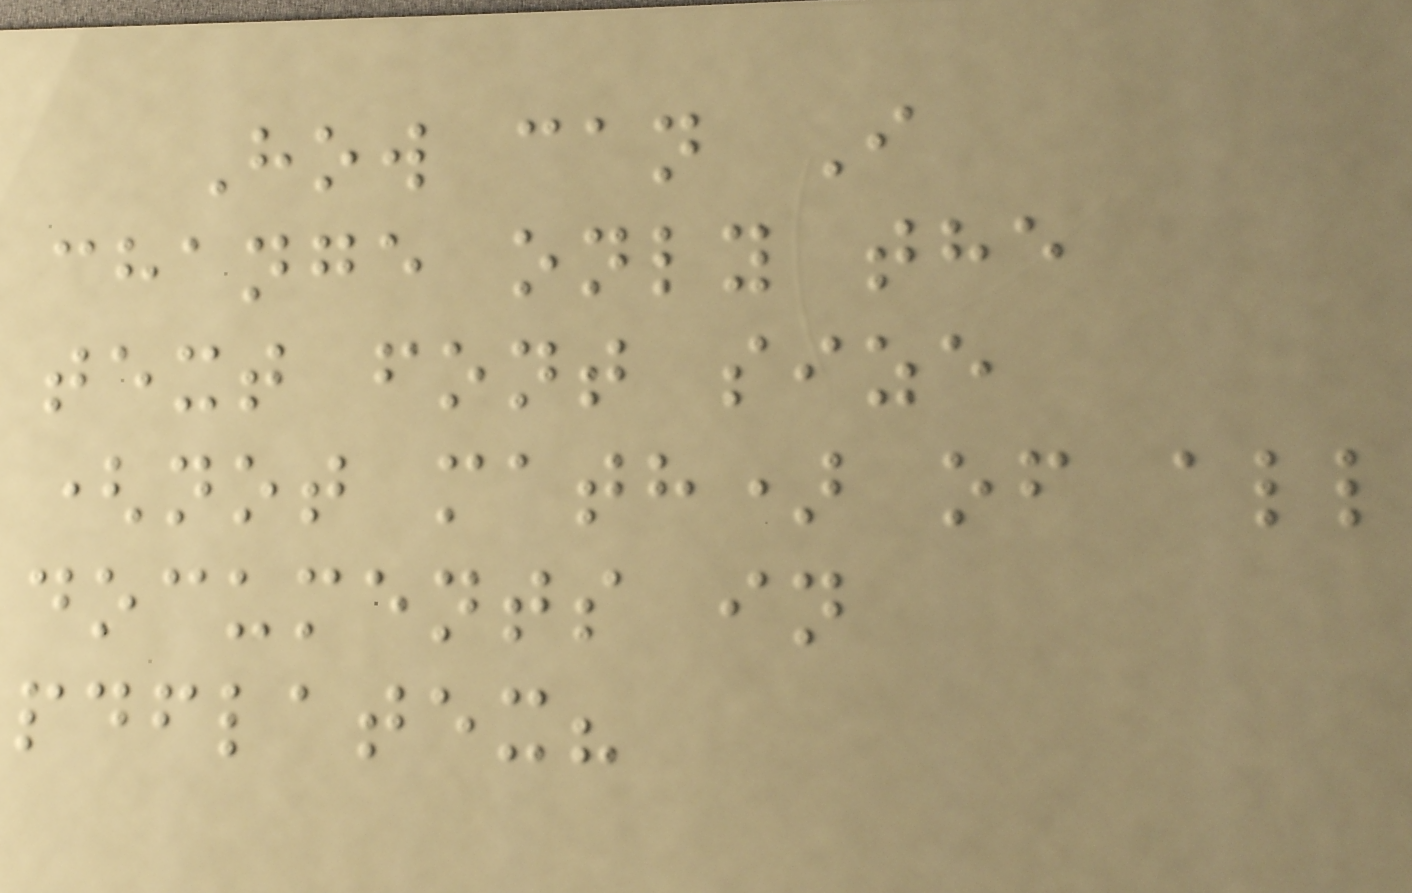How can I
change only the
text font size
(not math) of all
documents in
pdflatex?
